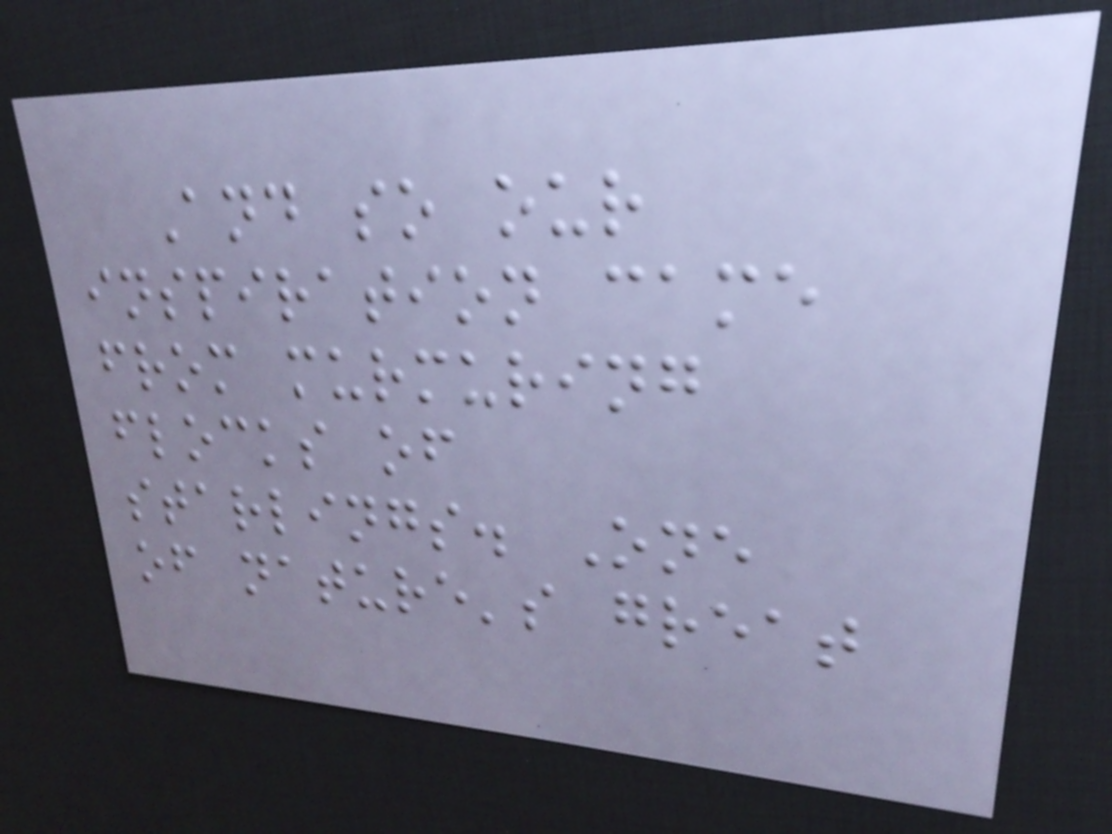And so our
inspiration came
from murmuring
flocks of
starlings. One
of nature's great
